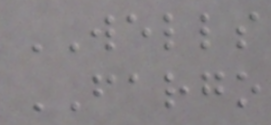WELLS
FARGO
